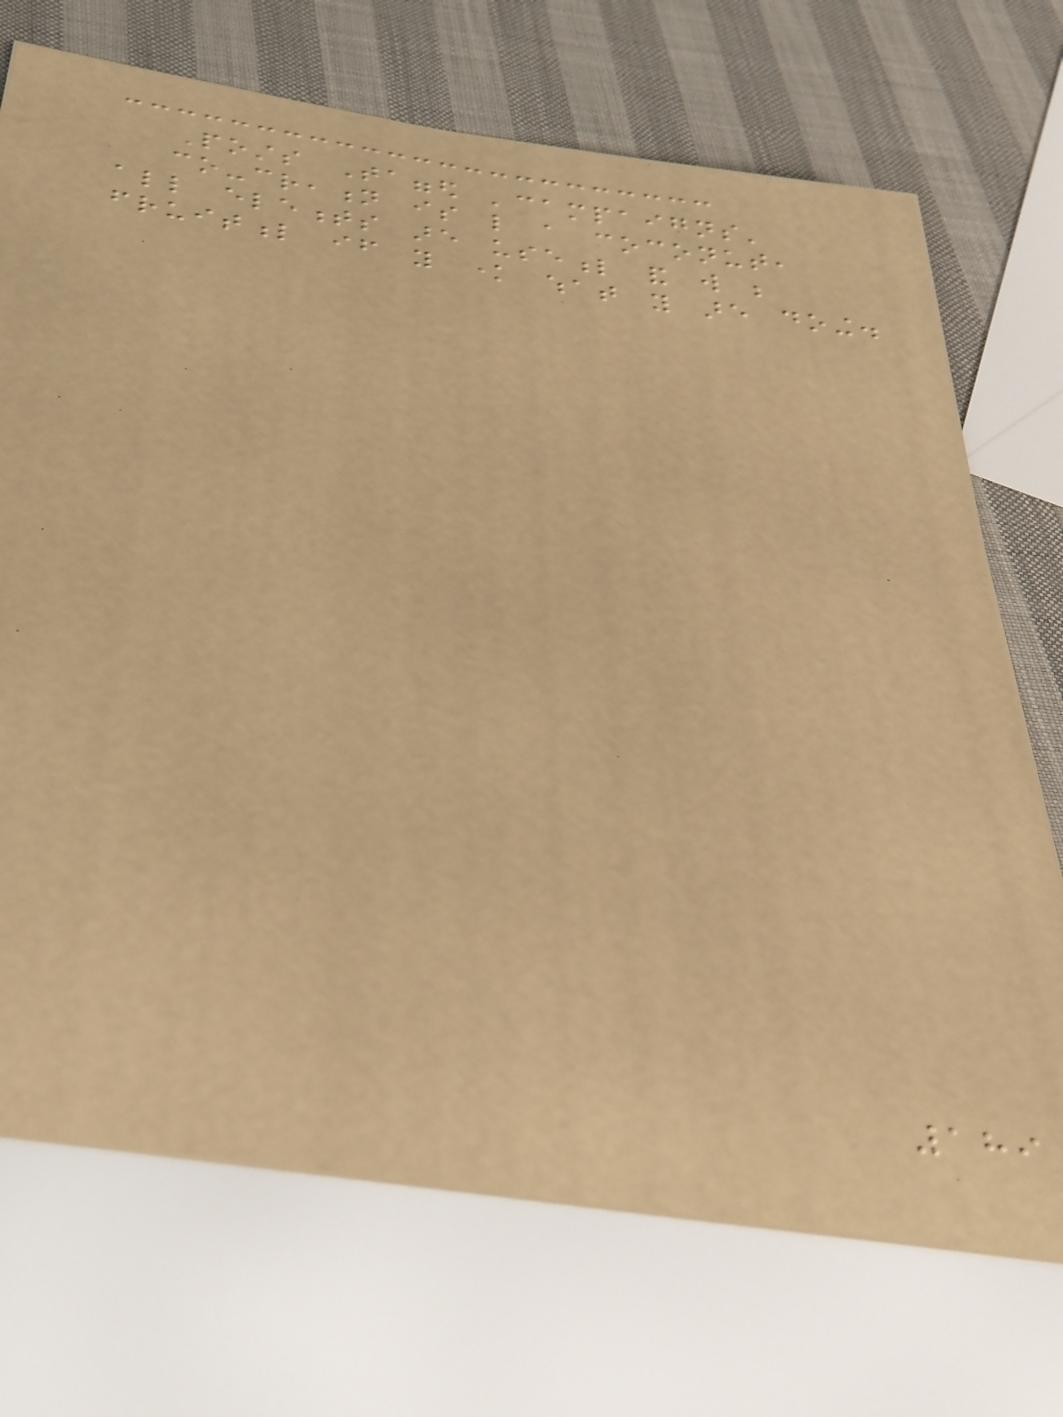Posts Tagged 'campaigns'
co-creation is like a coconut,
all elements are useful and will be
fruitful if you know what you are doing.
189
